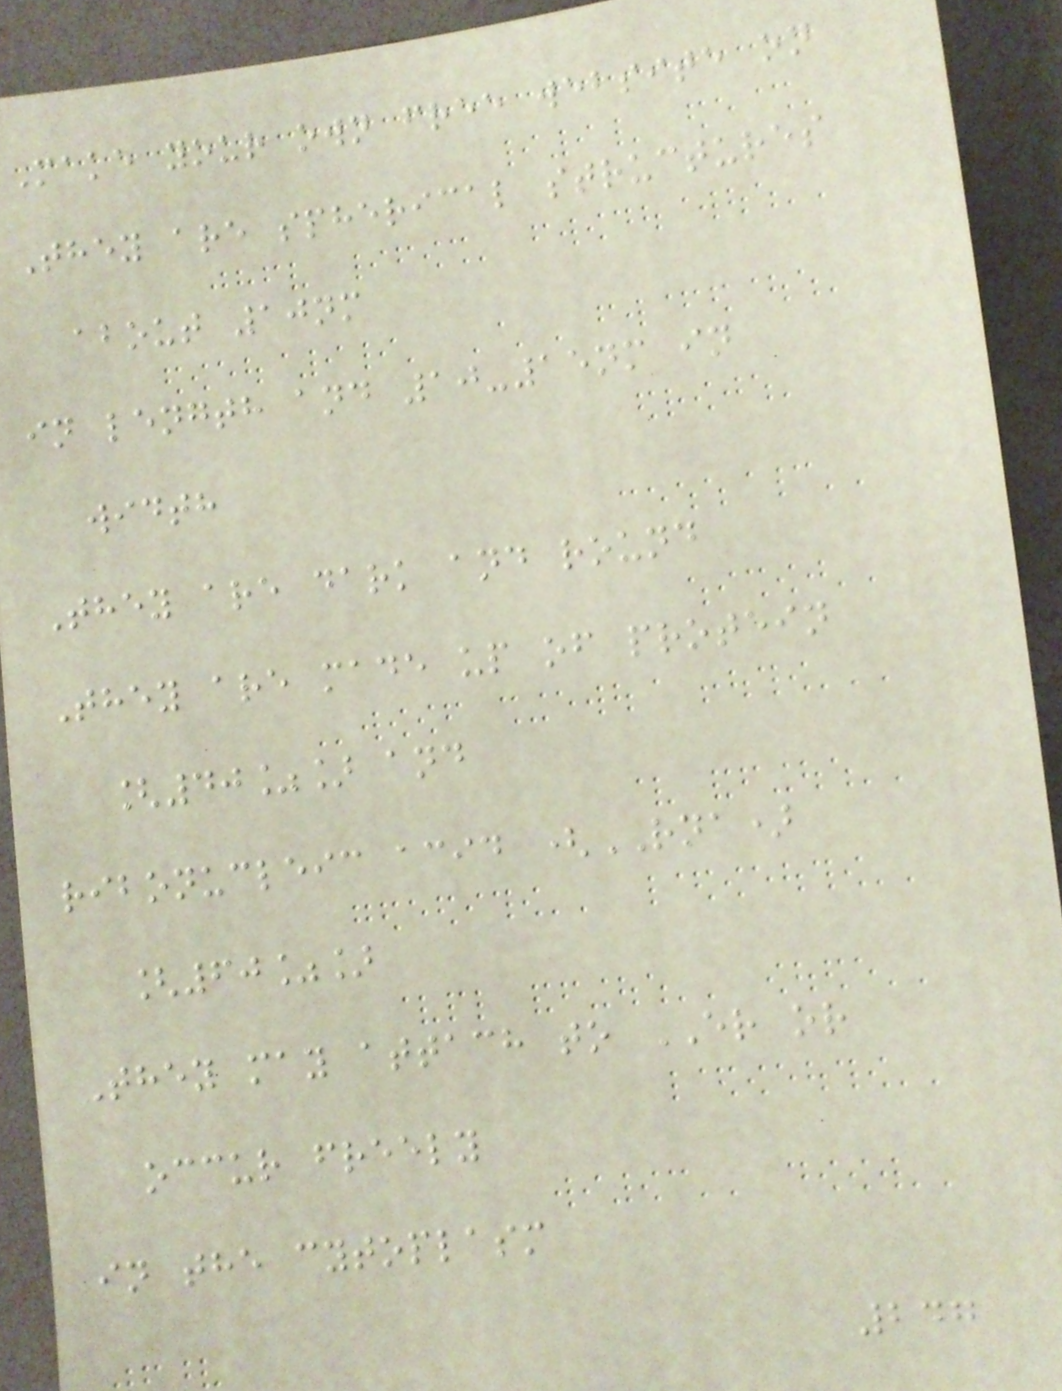Make your own free website on
They are spherical structures
about 10nm
in length and 10-15nm in
width
They are dark and round
They are made up of protein
[40%] and
ribonucleic acid (RNA)
[60%]
They may attach to ER or
occur freely
in the cytoplasm
247
